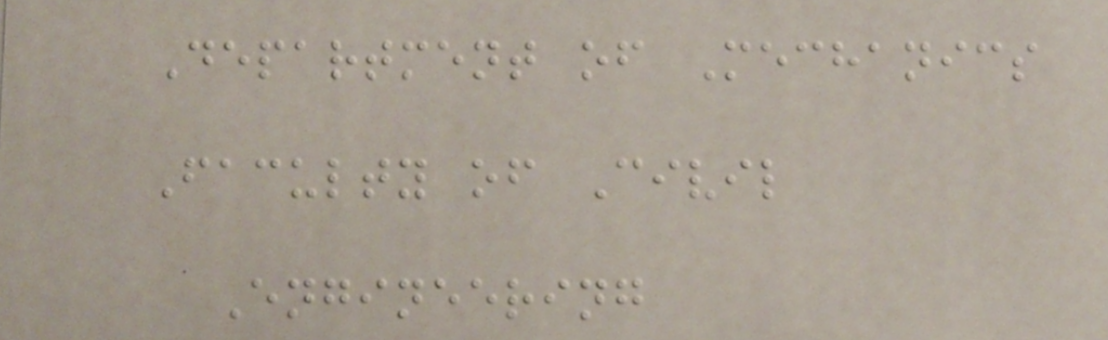Department of Mechanics
Faculty of Civil
Engineering
